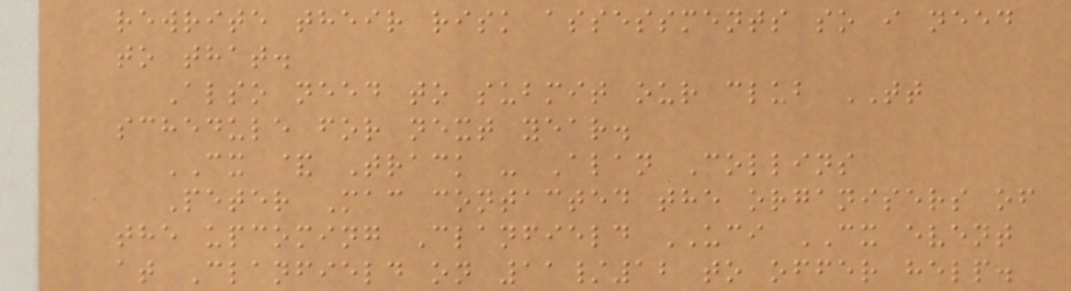rewrite their risk assessments so i need
to that.
Also need to submit our club TT
schedule for next year.
CX & Track - Alan Collins
Peter Mac contacted the organisers of
the upcoming Clanfield UCI CX event
at Clanfield on 11/12 to offer help.
